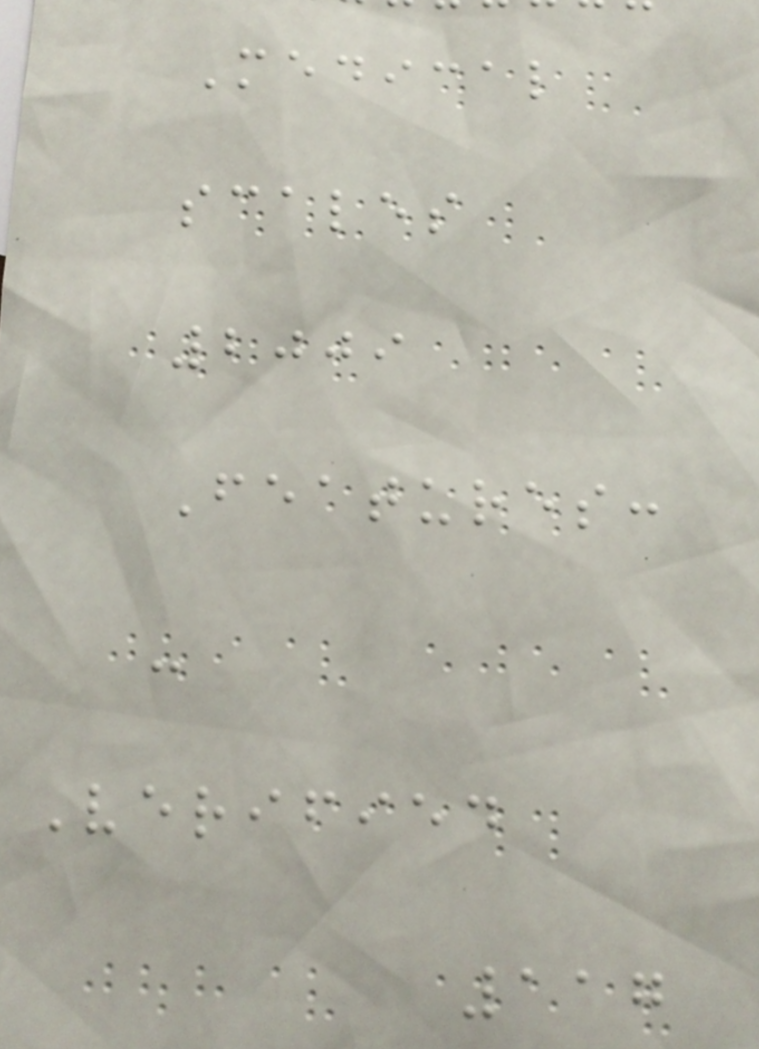Medical
scales
2009
Features:
-
Verified
117
